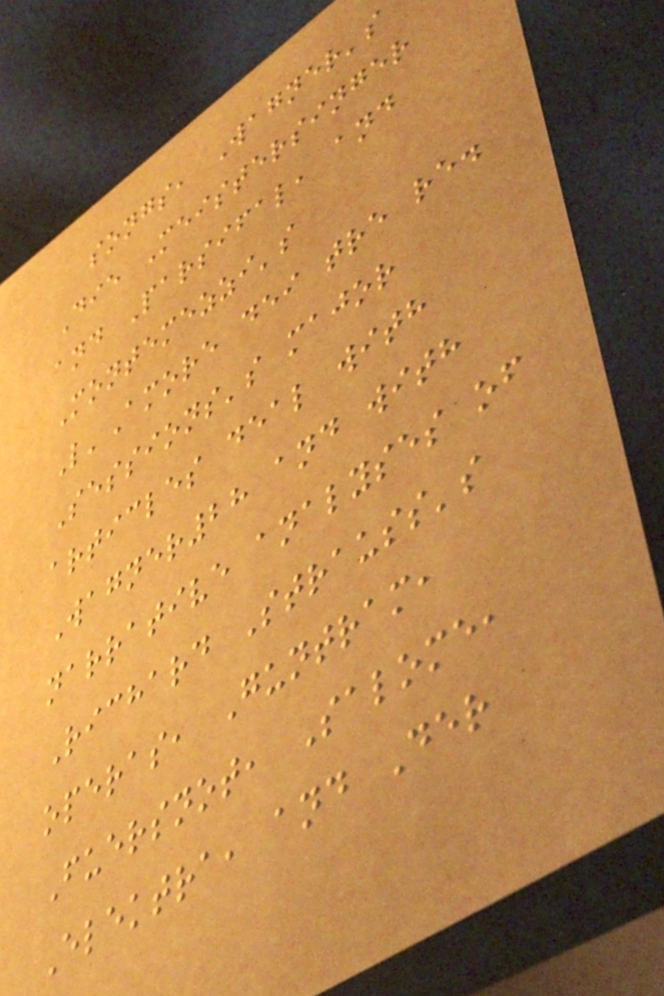songs, Wagner's
Die Meistersinger
and Parsifal, and
Montemezzi's
L'Amore dei tre re.
Sessions's major
articles deal with
Wagner28 and with
narrative analyses of
Richard Strauss's
operas, Guntram,
Fuersnot, Salome,
Elektra, and Der
